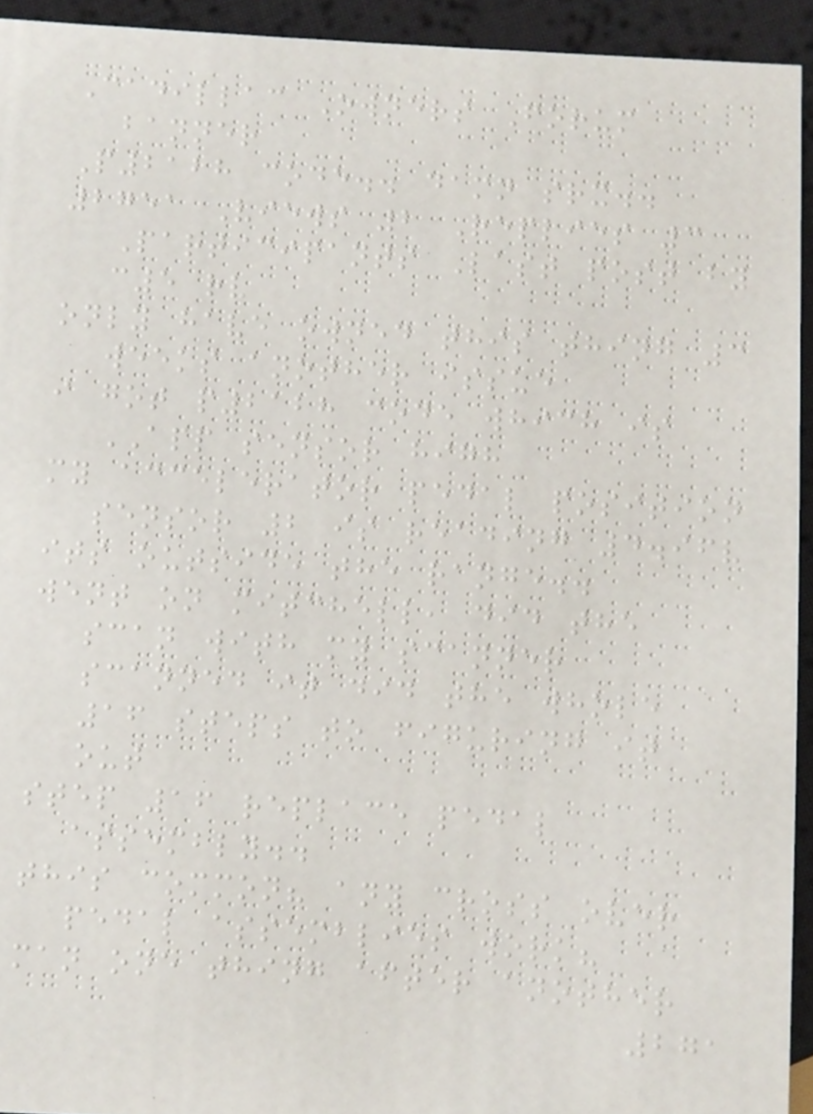Cadillac Owners Forum
banner
P2128 code.. damn srx..
2751 Views 2 Replies 3
Participants Last post by
c5 rv
only have owned this thing 3
weeks another issue
i got p2128 code which is
APP sensor high
my accelerator pedal position
sensor 2 is reading 4.96v
its outside the range..
went on mitchell, did the
scan with my scanner
scanned it did the whole
16 steps to figuring it
out
step 16 replace pedal
assembly..
this common? any cross over
pedal assemblies work?
man one thing after another
271
